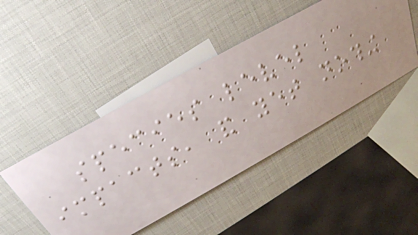species level
impacts, and yet nothing
